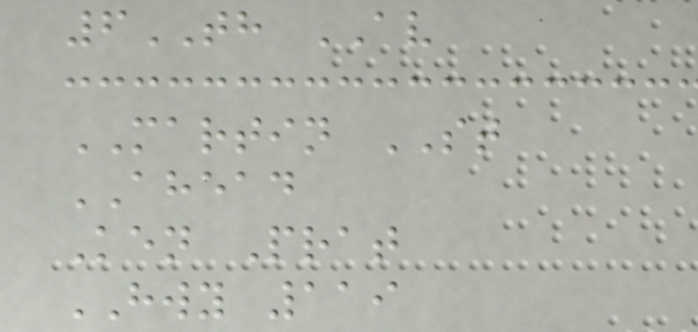6TH AV
MARTIN ST
AHEAD
Ken Prat
HWY 119
